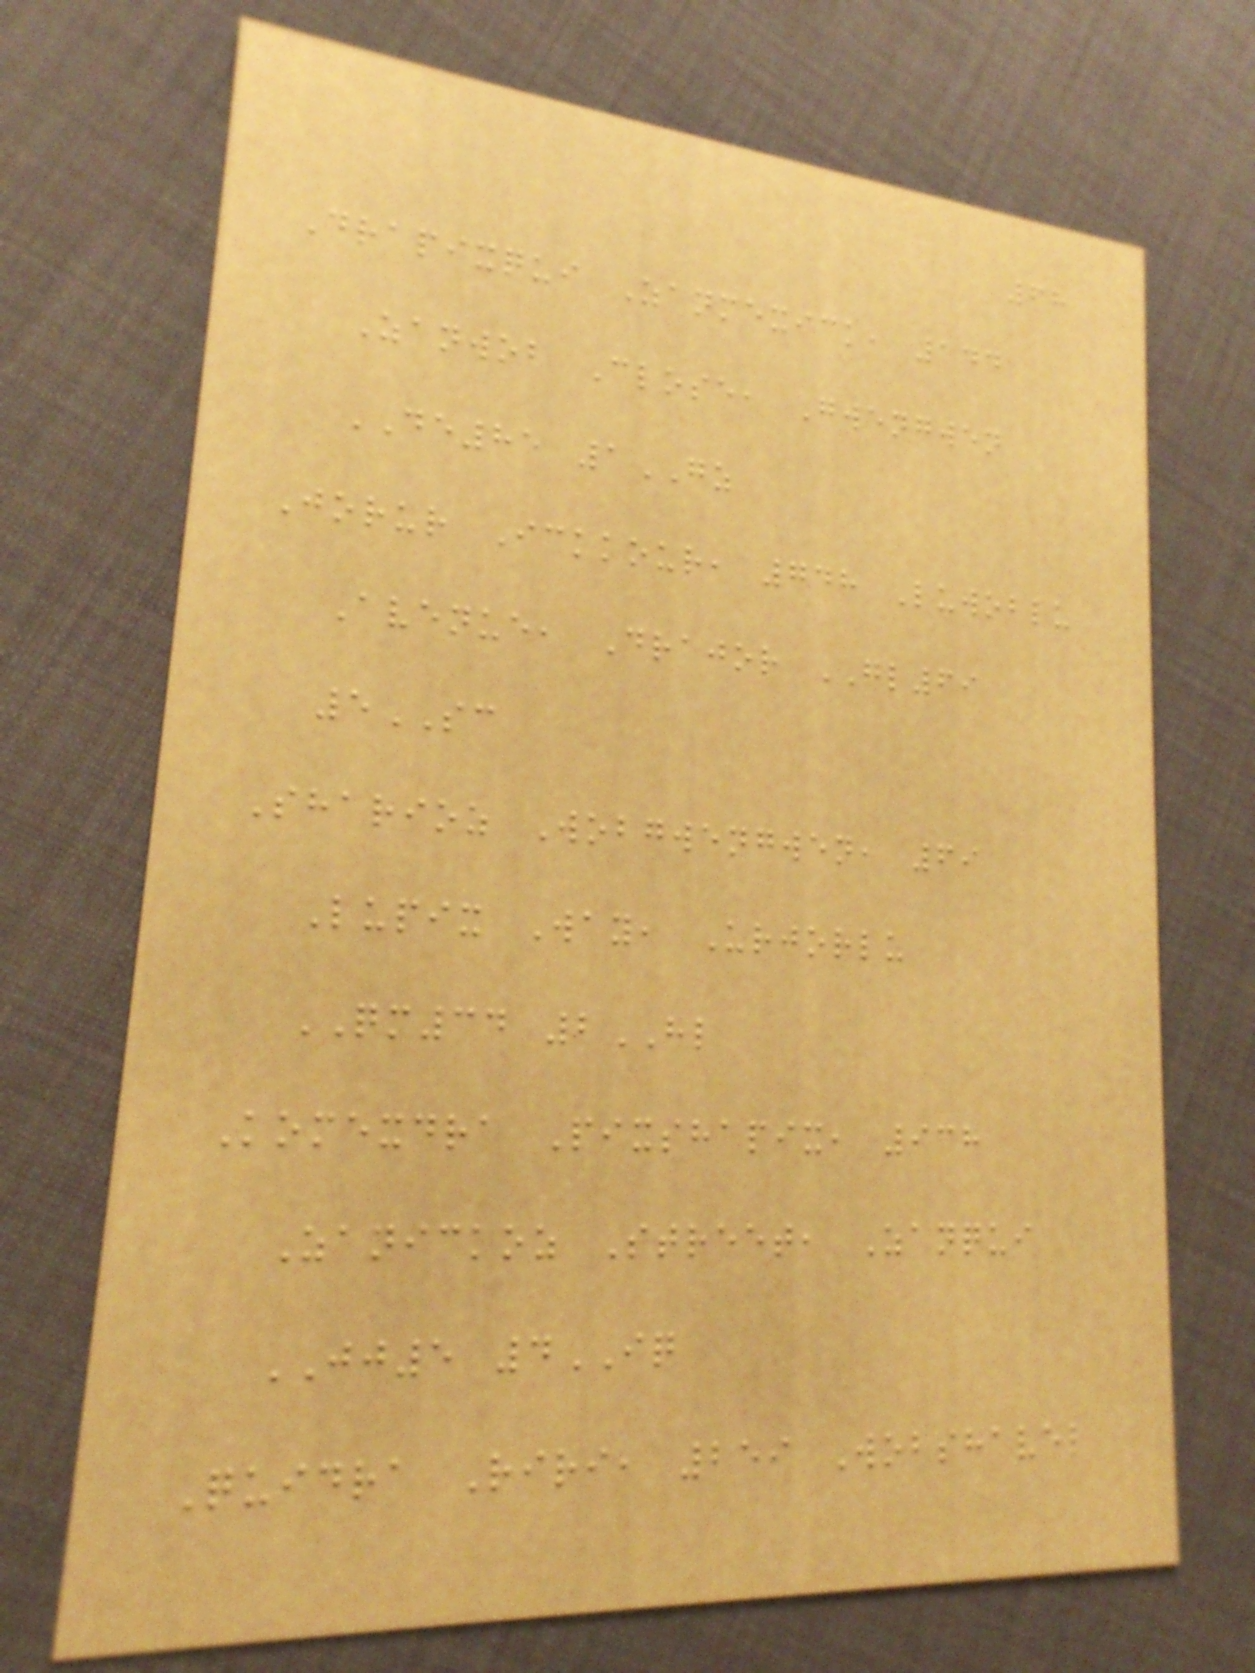68
Drapixqui Zanmexick, 144
Zanwob Close, Gwengwen
DE85 1GZ
Jorur Ickkour, 748 Luwoblu
Avenue, Drajor GL69
5SC
Sharioz Wobgwengwen, 69
Lupix Way, Urjorlu
QM34 2HL
Komexdra Pixshapix, 938
Zanickoz Street, Zanqui
JJ5 4IQ
Quidra Riri, 259 Wobshavel
